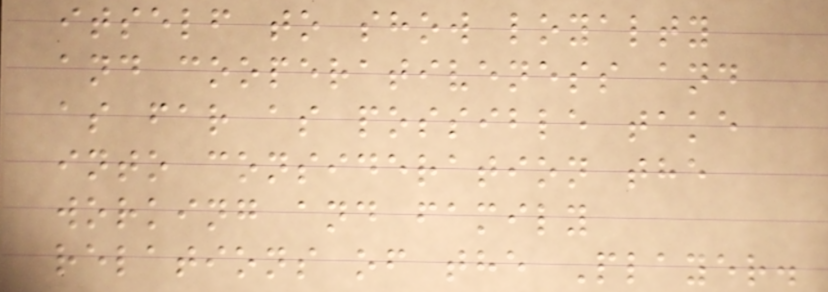itself to show loyalty
and cooperativeness and
as far as possible take
into consideration the
working and family
relations of the Player.
